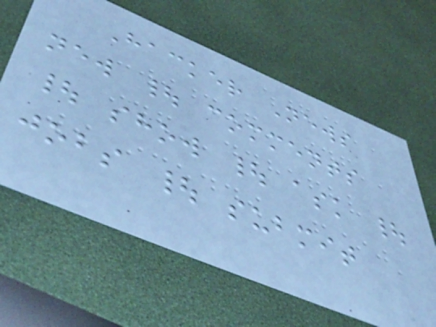Hacker News
new | comments
| show | ask |
jobs | submit
